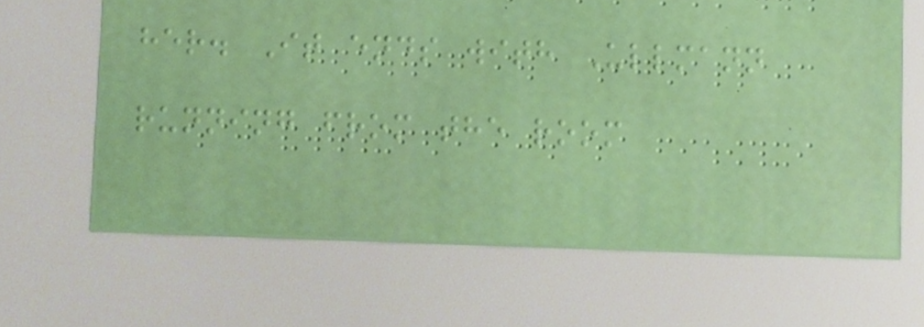her. It ends with Ullmann
running from the room
